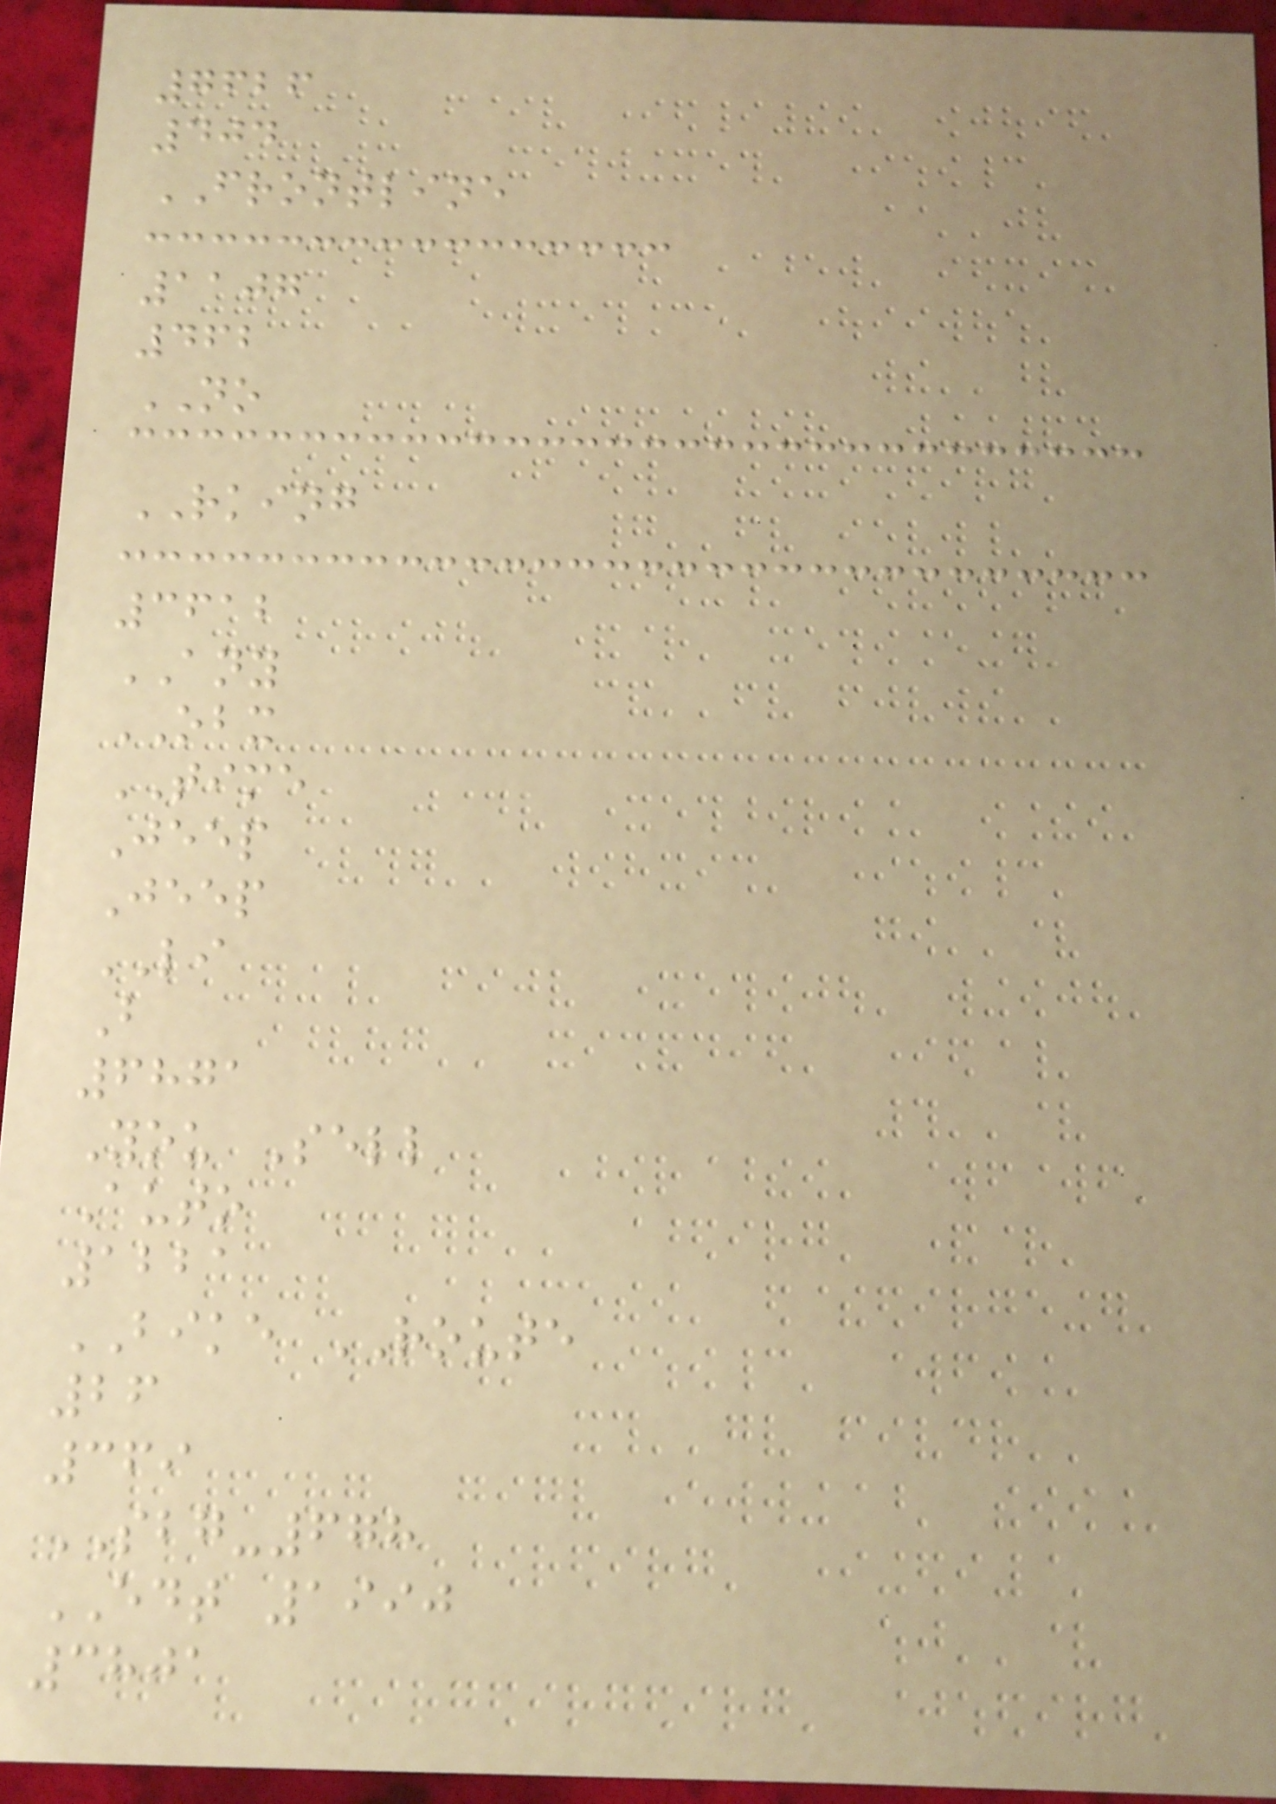7626
404
FRONTLINE
1107
462
NO
RKING
3612
ANY
OBX
TIME
Jeep
Jeep
LI
B
6871
You Sell
Auto
1221
BIKE ROUTE
26
369
SBG-678
EDT 1990
3801
